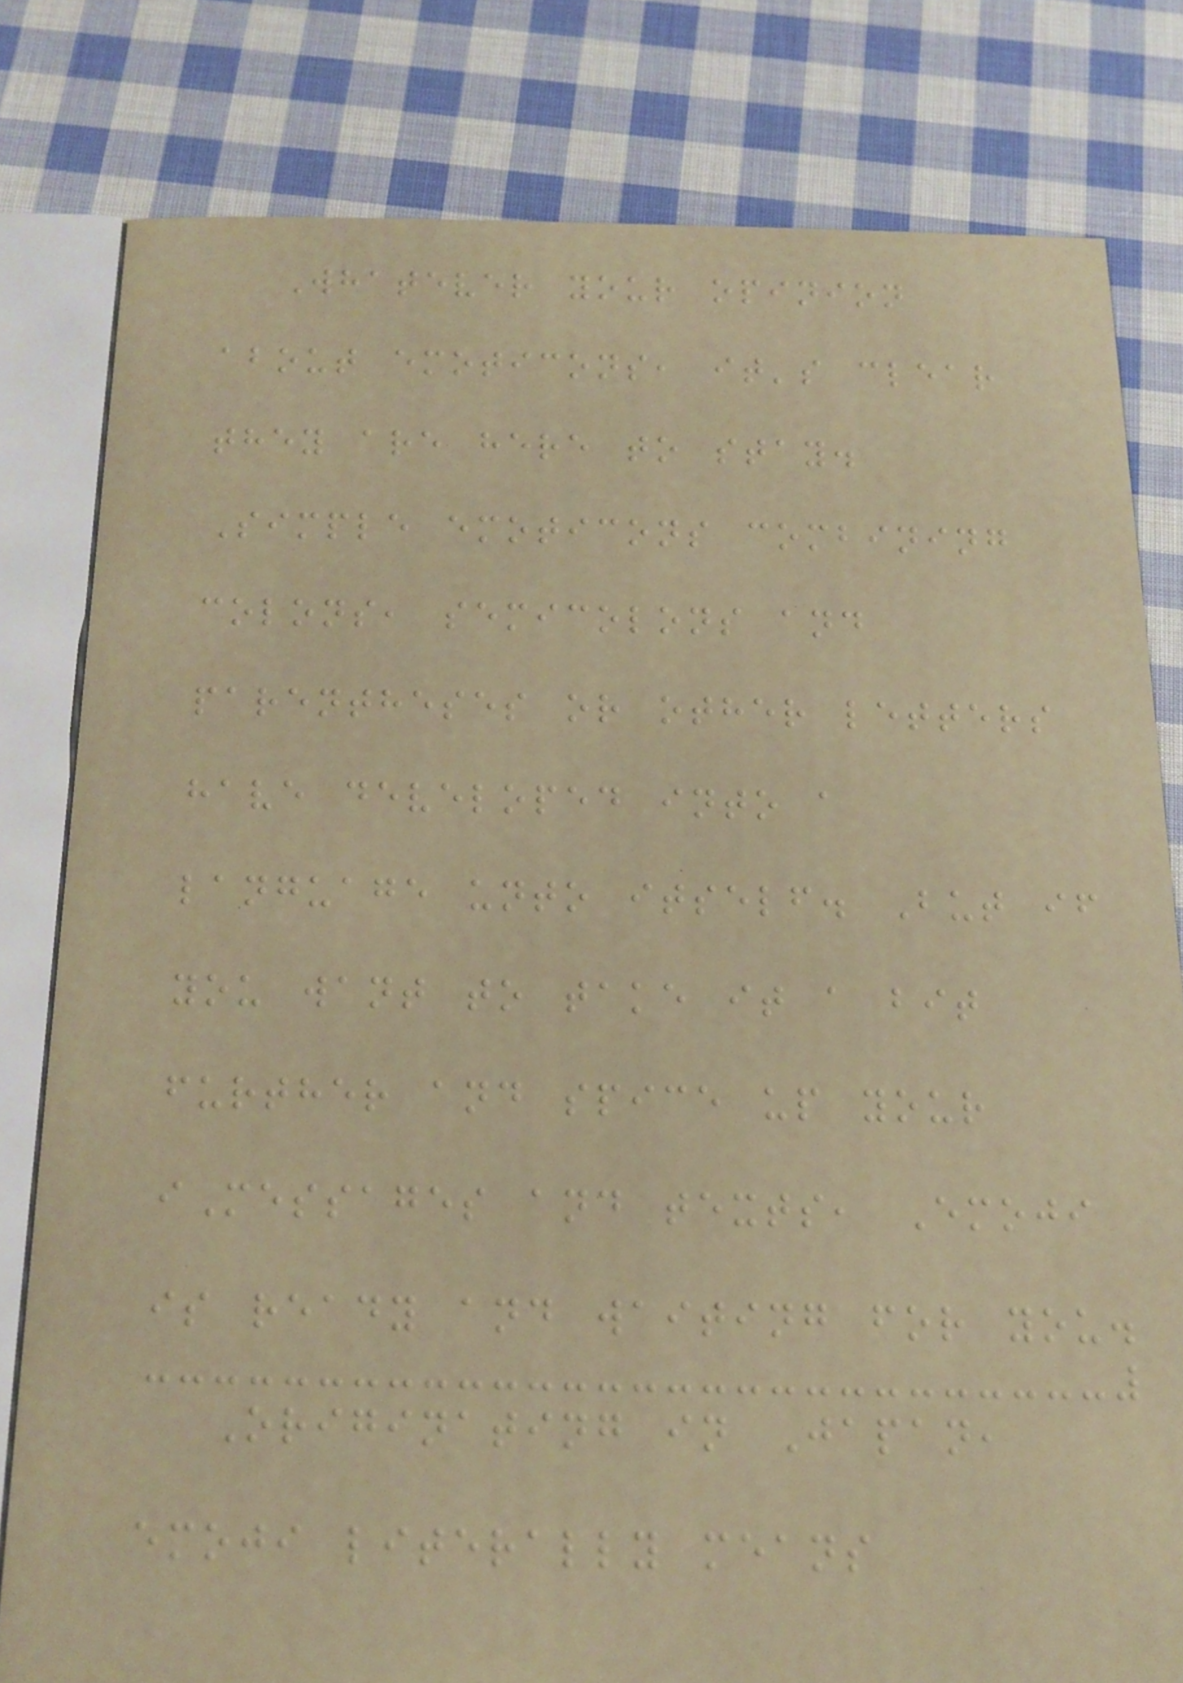Whatever your opinion
about emoticons, it's clear
they are here to stay.
Simple emoticons combining
colons, semicolons and
parentheses or other letters
have developed into a
language unto itself. But if
you want to take it a bit
further and spice up your
iMessages and texts, Emoji
is ready and waiting for you.
Originating in Japan,
emoji literally means
